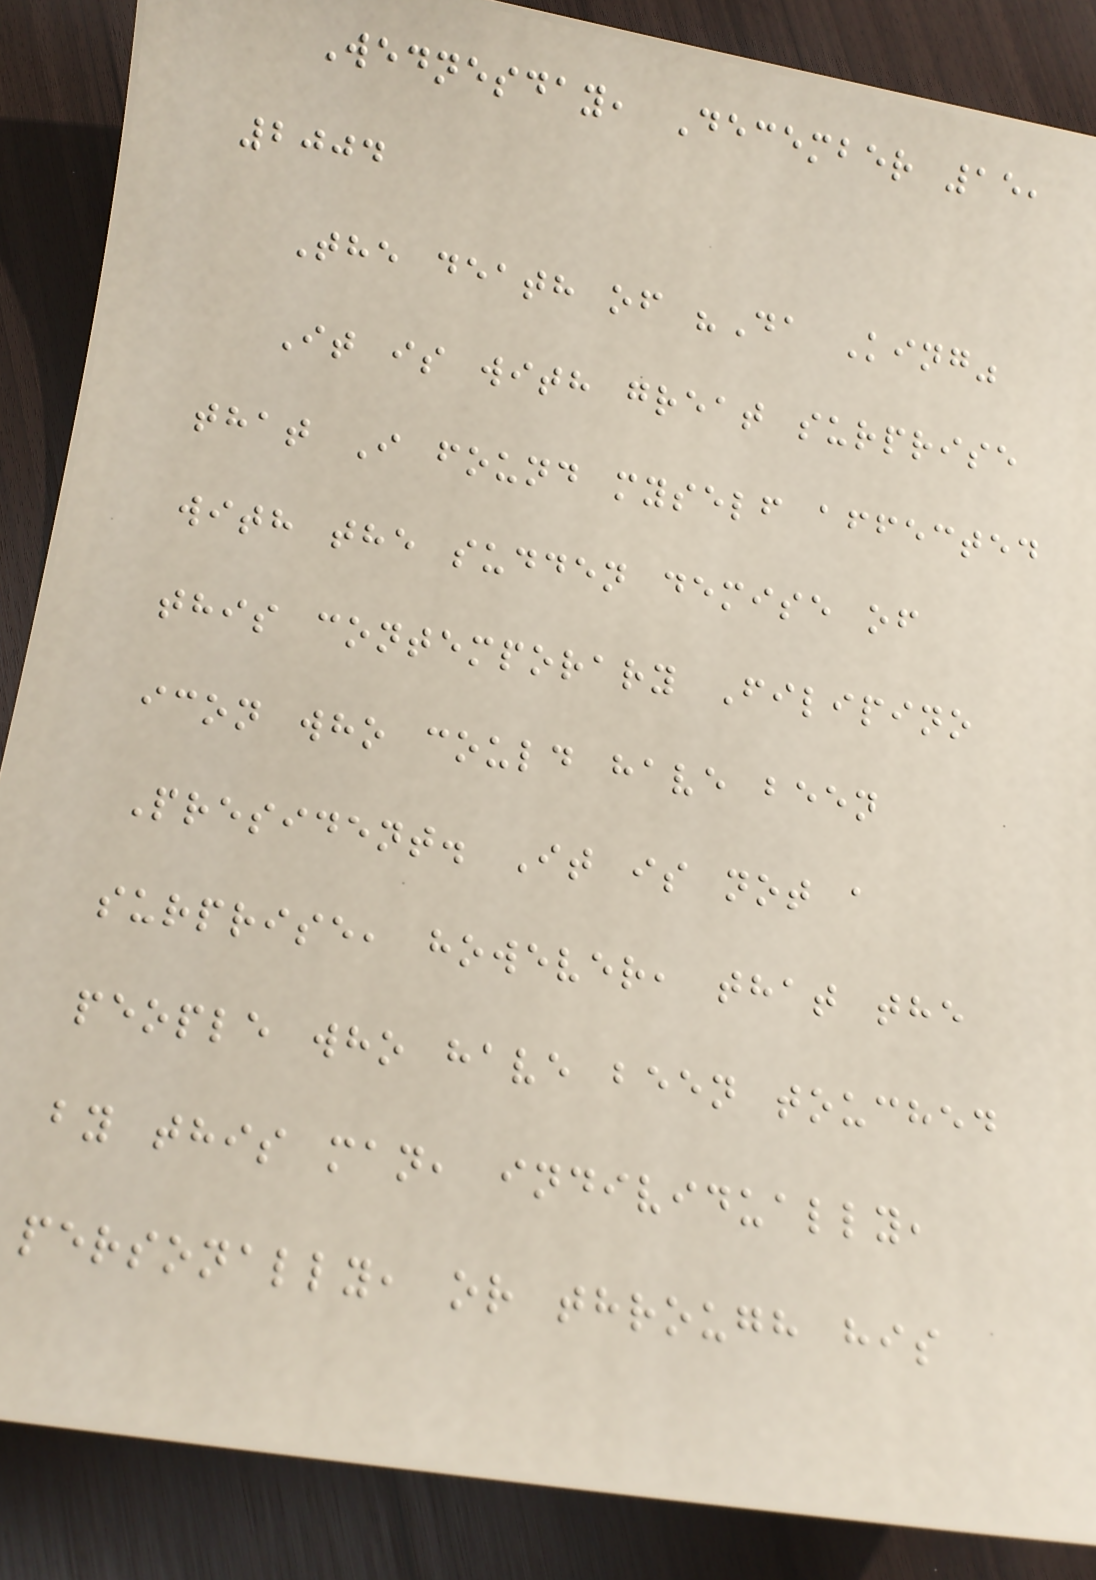Wednesday, December 15,
2004
The death of "Da King"
It is with great surprise
that I found myself affected
with the sudden demise of
this contemporary Filipino
icon who could have been
President. It is not a
surprise, however, that the
people who have been touched
by this man, individually,
personally, or through his
